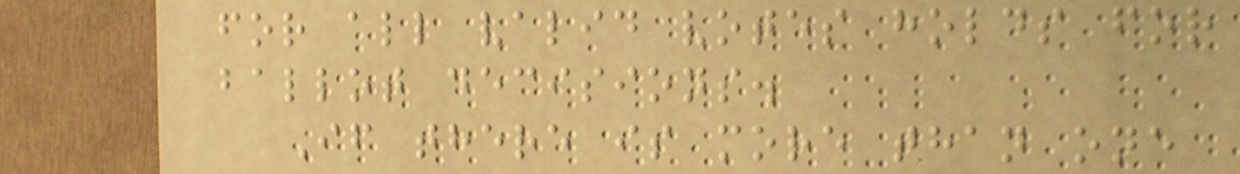for all valid votes holds for
ballot decisions.
If there is more than one
